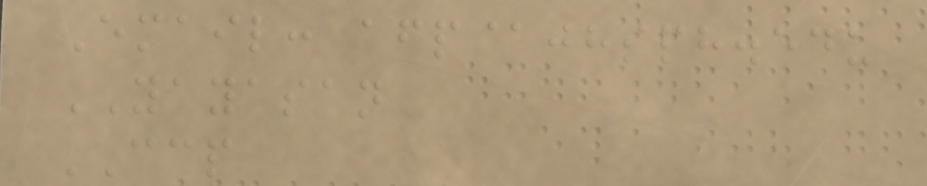Email: afp@jhsph.edu
YAYASAN
CCP
